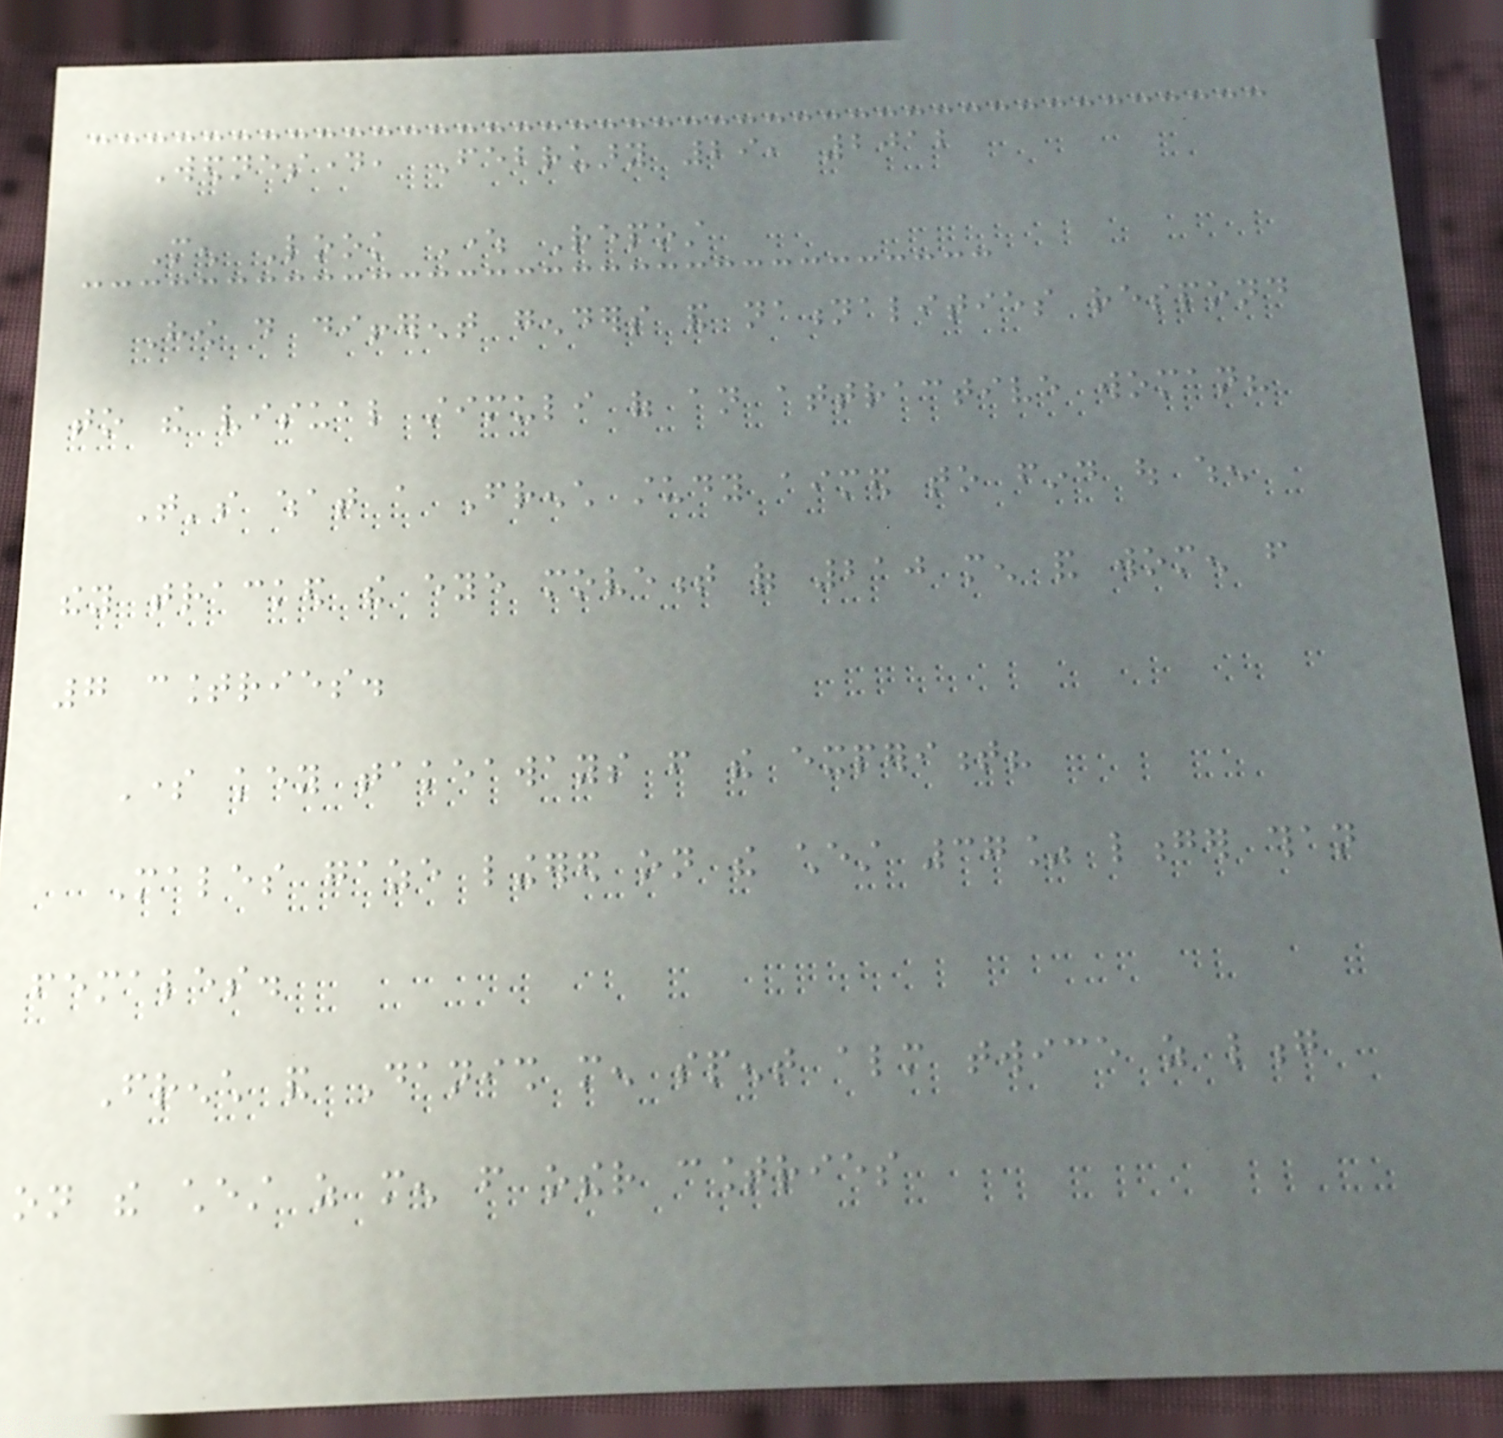Wednesday, February 29, 2012
Men Look Where Repost
How do different genders and nationalities respond
to the visual stimuli of an attractive woman?
That's what a French study aimed to find out when
they tracked the eye movement of 210 men and women from
7 countries.
Some key takeaways from the experiment?
Males gaze lingered on the chest 37% longer than
females.
French and Danish men spent almost twice as long
on the chest as men from other countries
